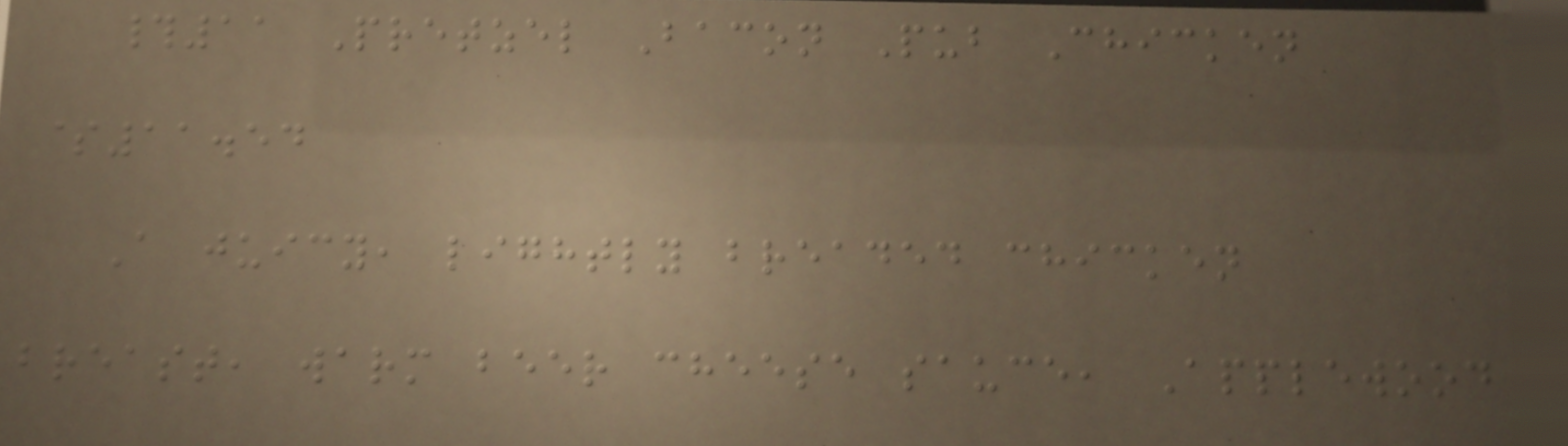#11 Pretzel Bacon Pub Chicken
$11.54
A juicy, lightly breaded chicken
breast, warm beer cheese sauce, Applewood
